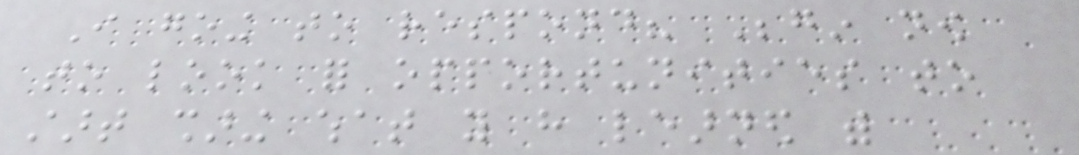I going to respond? Begin now
to look for opportunities to
start sharing what you have learned with
